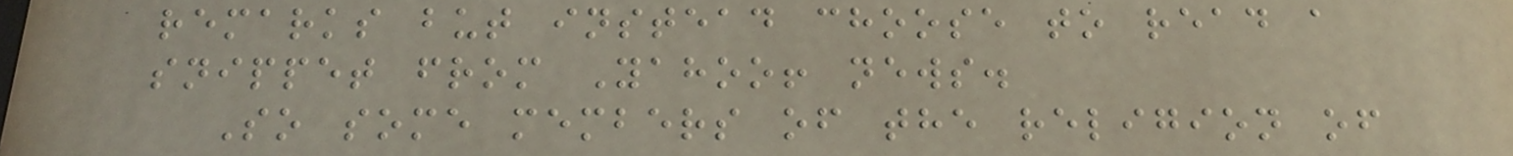remarks but instead choose to read a
snippet from Yahoo! news.
So some members of the religion of
